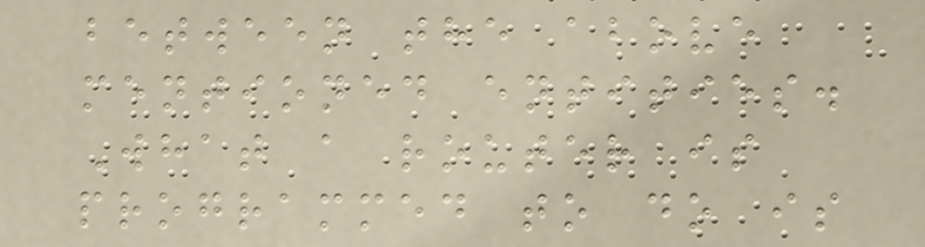between the above
mentioned entities.
What a router is
programmed to do is
